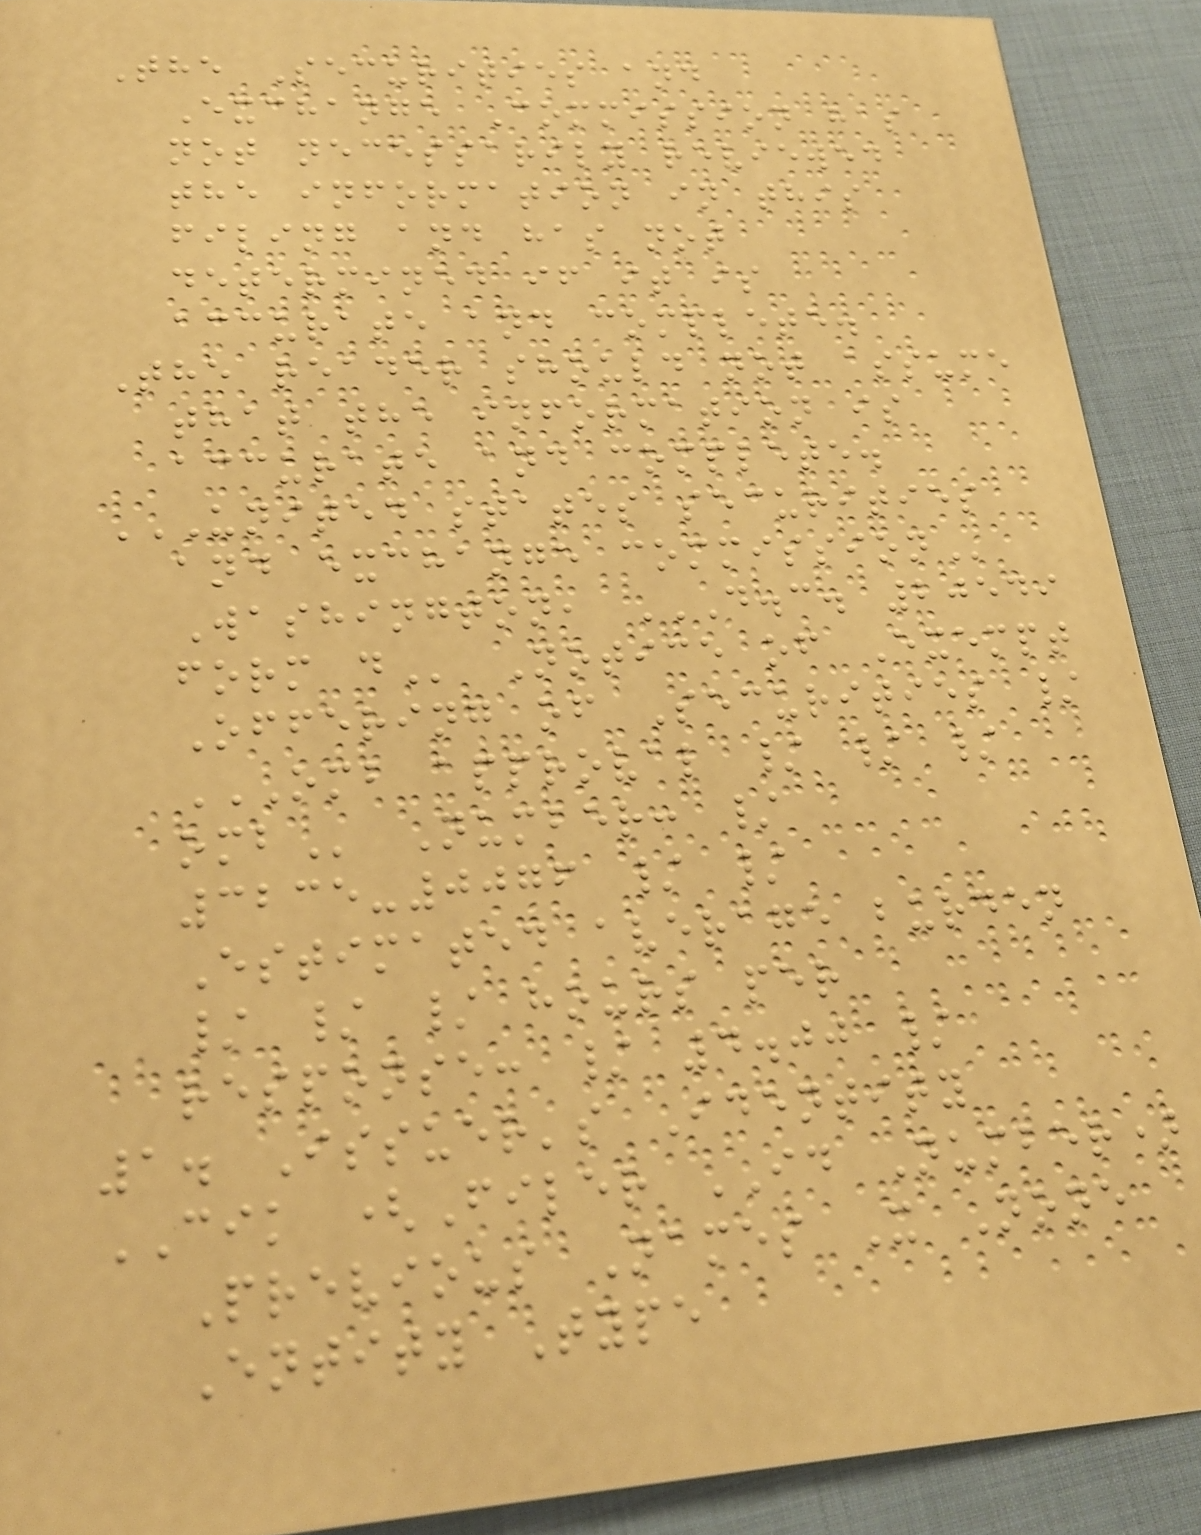The Securities and
Exchange Commission has
not necessarily reviewed
the information in this
filing and has not
determined if it is
accurate and complete.
The reader should not assume
that the information is
accurate and complete.
UNITED STATES SECURITIES
AND EXCHANGE COMMISSION
Washington, D.C. 20549
FORM D Notice of Exempt
Offering of Securities /
OMB APPROVAL / / /
OMB Number: /
3235-0076 / /
Estimated average burden
/ / / hours per
response: / 4.00 /
1. Issuer's Identity
CIK (Filer ID Number)
Previous Names X None
Entity Type
